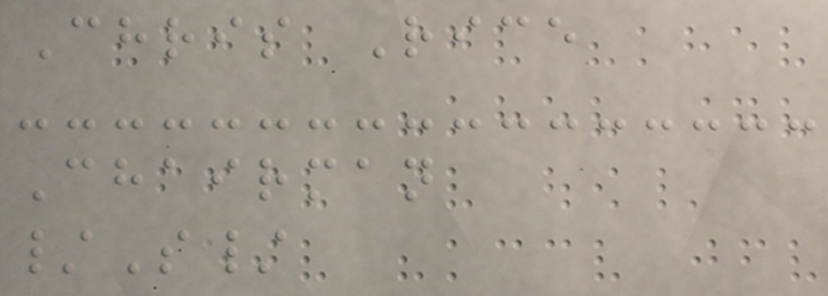Chris Rice
Chairman
/S/
